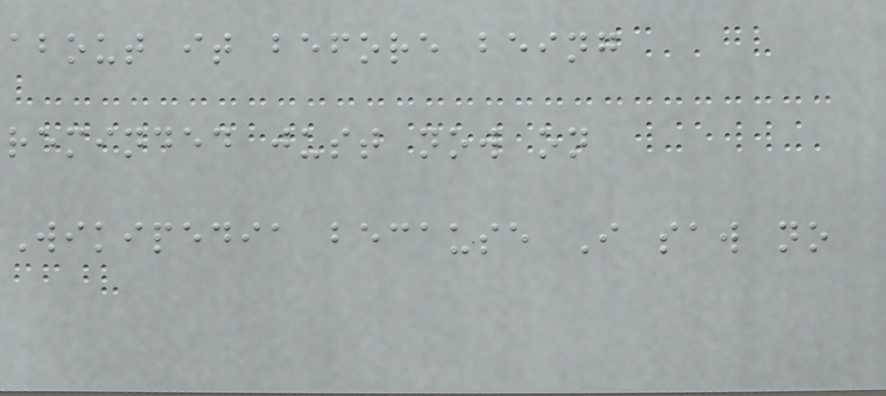about it before being
reminded just now on
Wikipedia because I saw no
